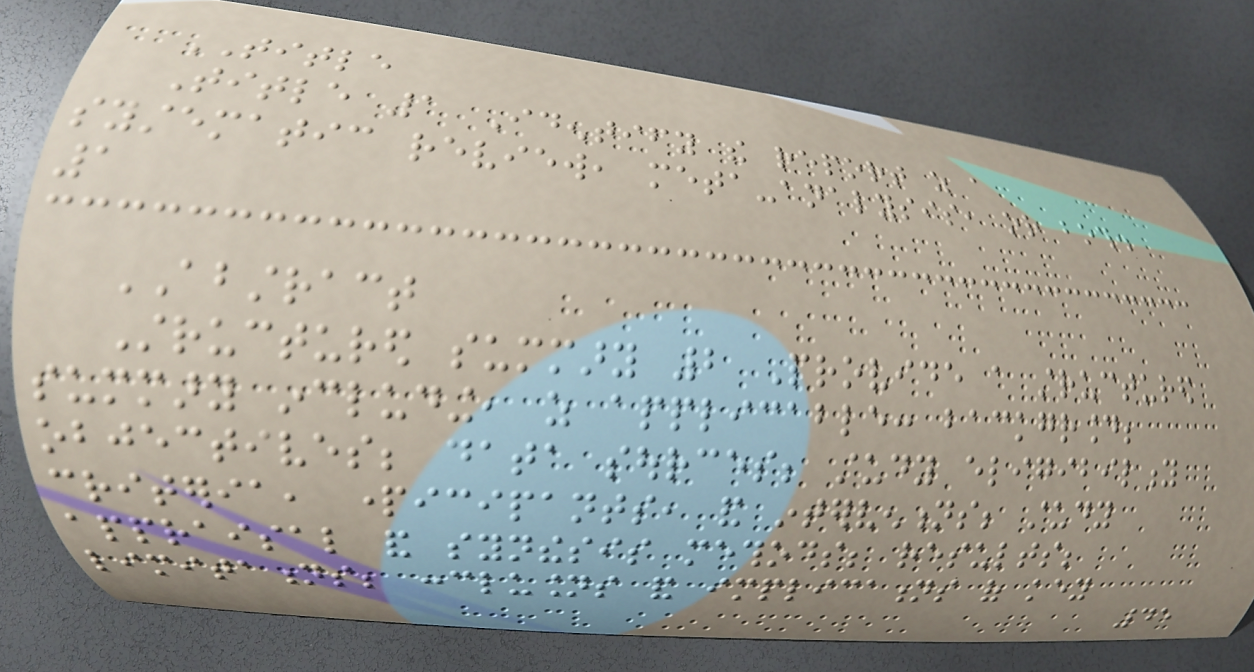TITLE
Title 1 Identify the report as a
systematic review, meta-analysis, or both.
1
ABSTRACT
Structured summary 2 Provide a structured
summary including, as applicable: background;
objectives; data sources; study eligibility
criteria, participants, and interventions; study
appraisal and synthesis methods; results;
limitations; conclusions and implications of key
45
